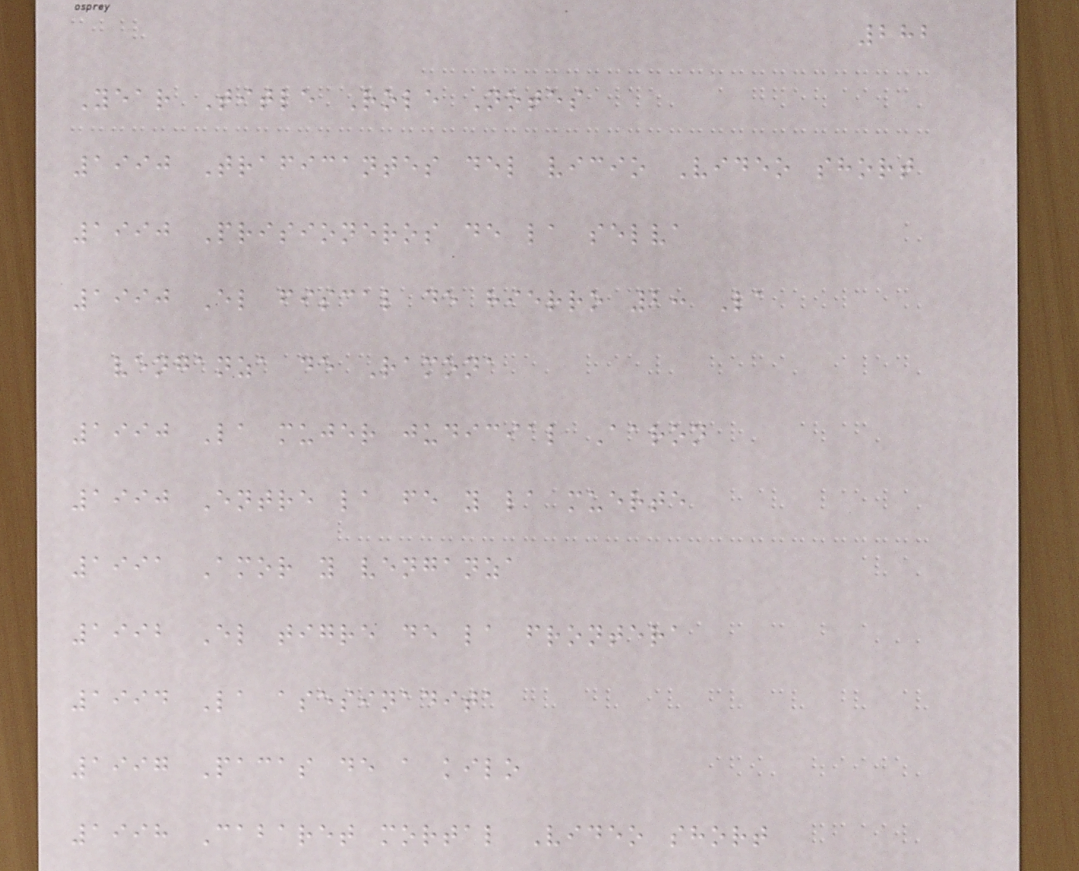282
Year Title Role Notes
1990 Traficantes del vicio Video short
1990 Prisioneros de la selva
1990 El fiscal de hierro 2: La
venganza de Ramona
1990 La mujer judicial Aaron
1990 Entre la fe y la muerte
1991 Amor y venganza
1992 El tigre de la frontera
1994 La asesinadita
1997 Pacas de a kilo
1998 Cabaret mortal Video short
